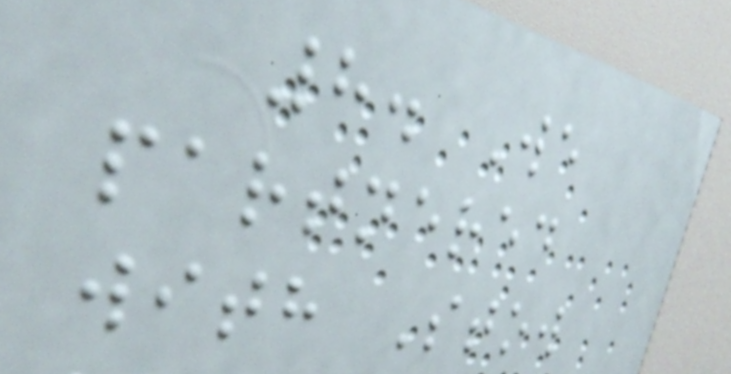8. We
partnered
with Stow
